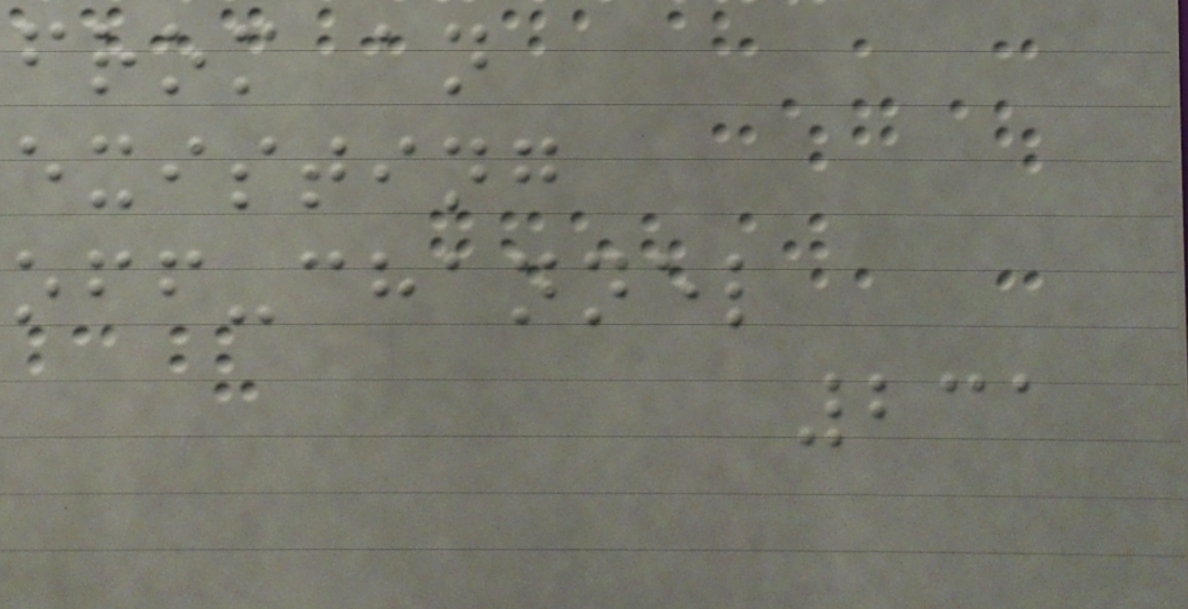from an
existing
off-channel
231
